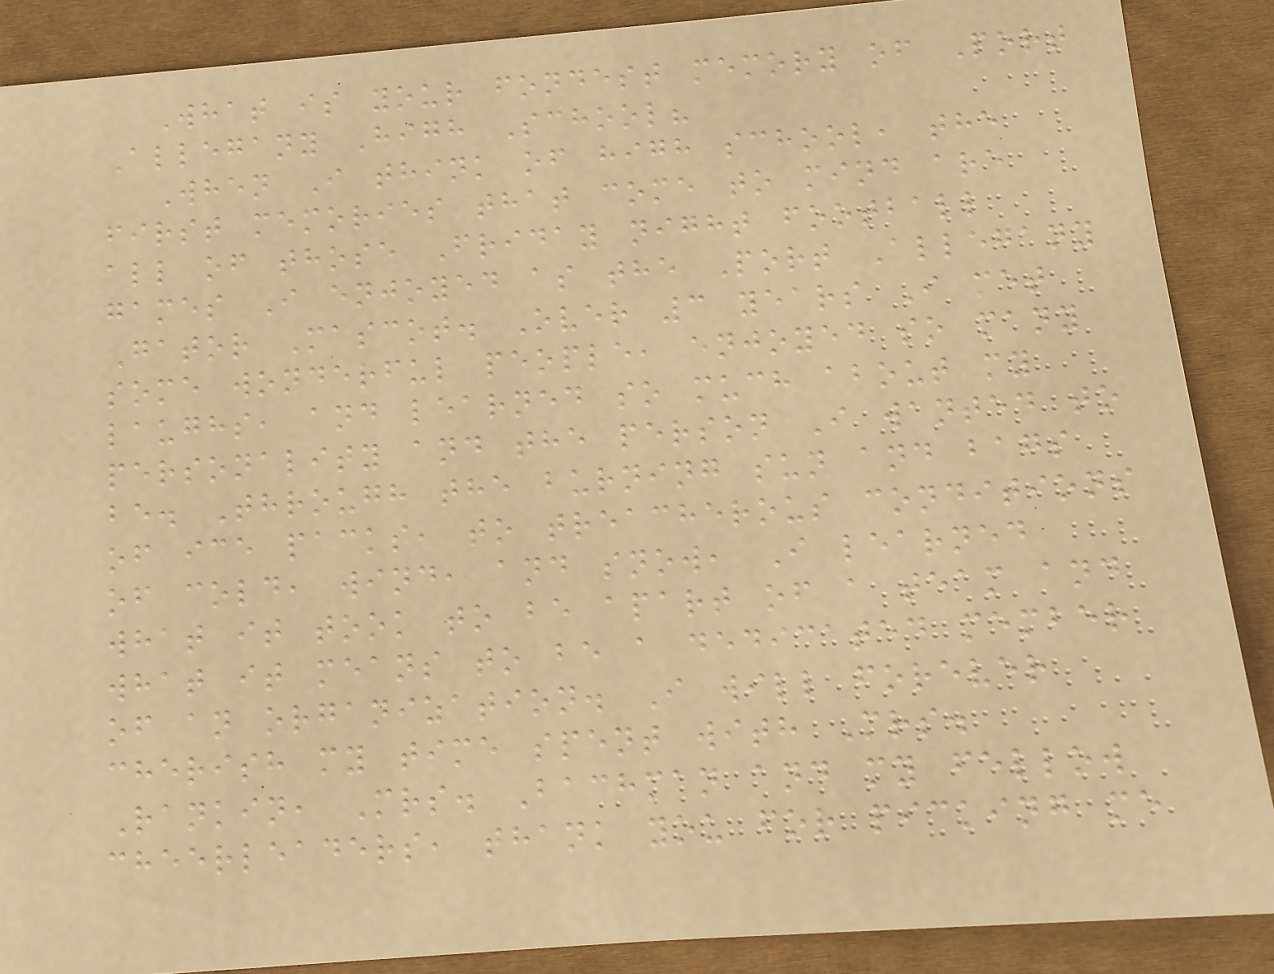What is your fondest memory of Port
Allegany High School?
When I think of high school, the
first memories that come to mind are
all of those Friday night football
games I enjoyed as the Port Allegany
Gator Mascot. Over 3 years I met
some wonderful people, enjoyed so many
laughs, and learned so much about my
personality and the person I wanted to
be. Through the burning sun and bags
of ice packs, to treacherous conditions
of cold, wind, and snow, I learned
what it took to be apart of a team and
what it means to be a dedicated member
of an organization. I will forever
cherish my time spent with Mrs.
Rankin, Mrs. Bachman and my fellow
cheerleaders, thank you for picking me
